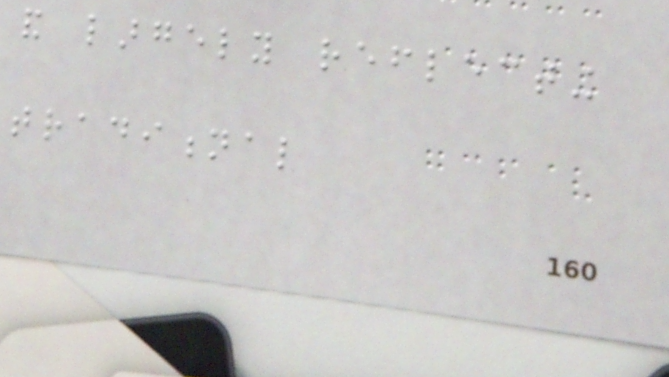and largely reflecting
traditional
